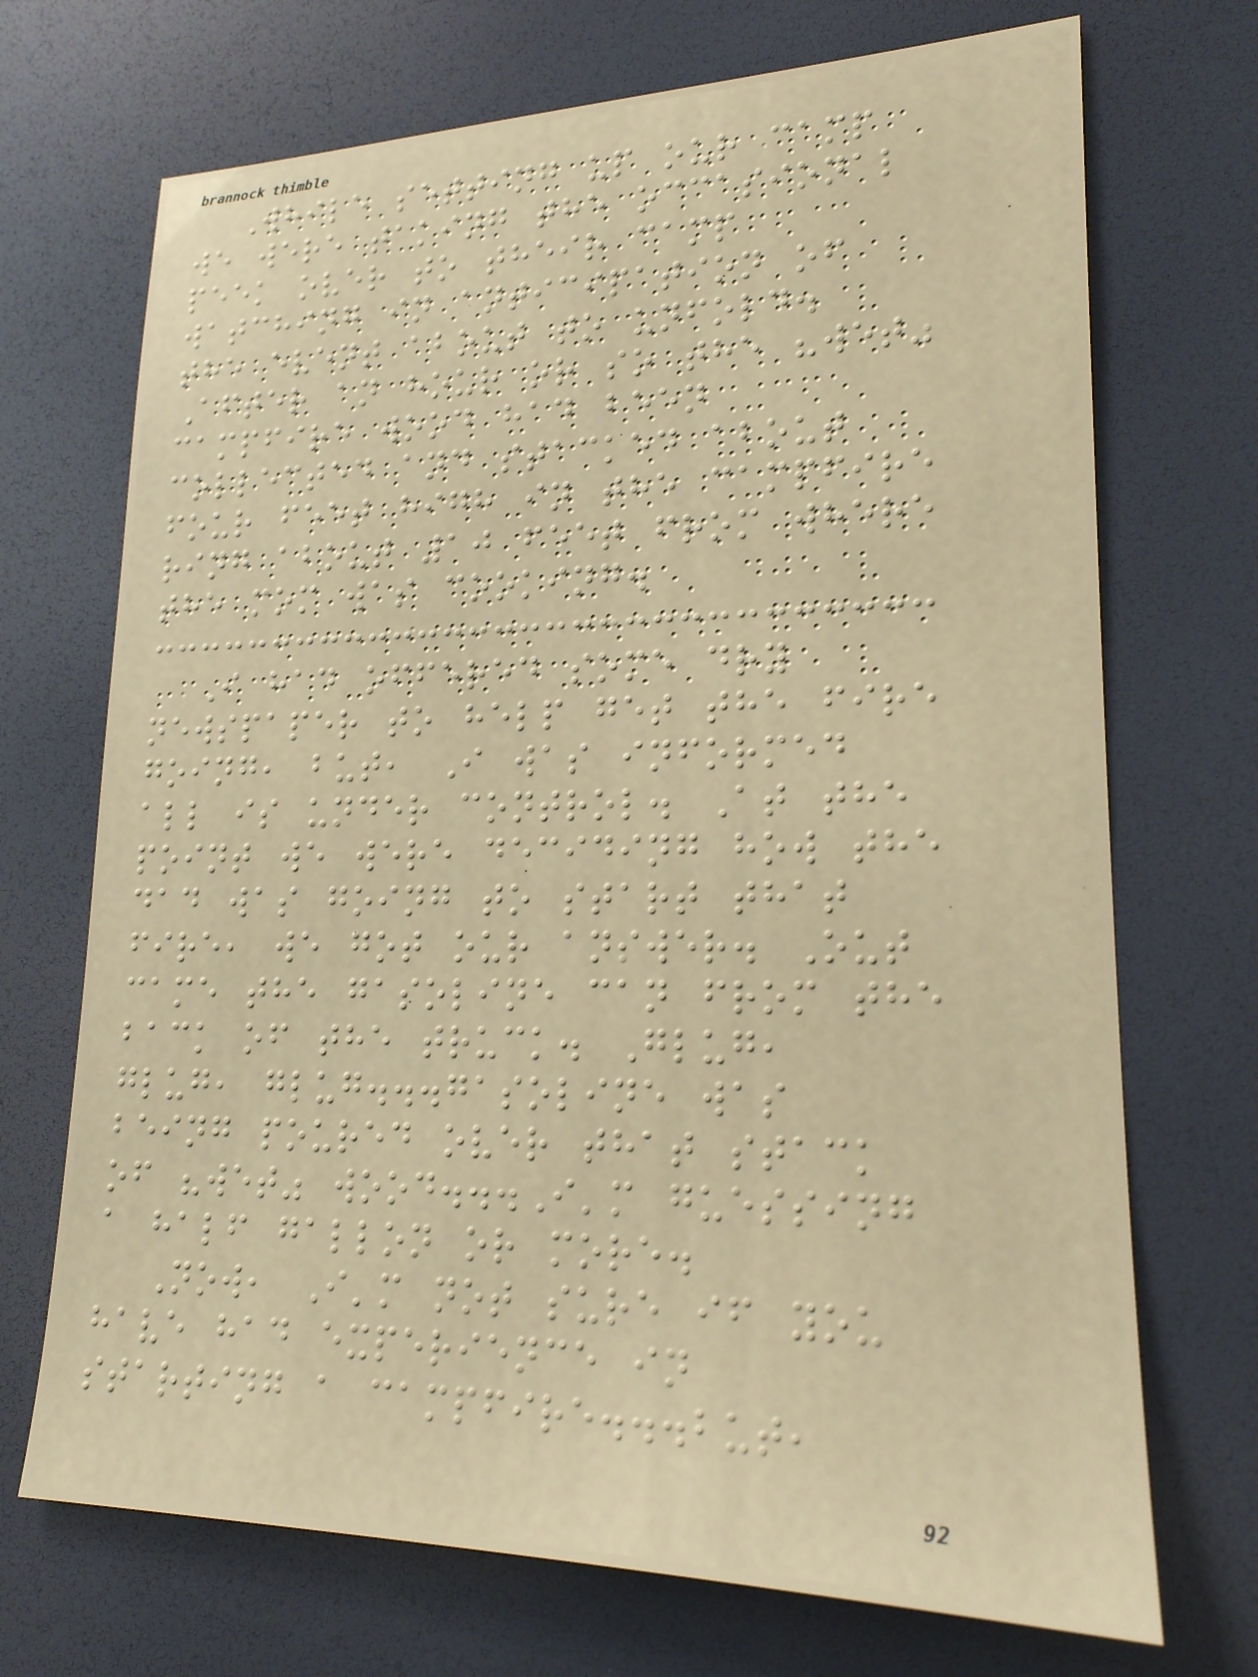While setting up our camp
we were taking the occasional
peek over to their camp
watching in anticipation of
the event about to unfold.
After an hour or so the "wet"
campfire wood had been
collected and stacked about
four feet high in the campfire
ring about 10 feet from where
the mom was cooking.
I had offered some dry
newspaper to help get the fire
going, but, I was informed
all is under control. At the
point we were deciding how the
dad was going to start that
fire, we got our answer. Out
came the gasoline can from the
back of the truck. Glug,
glug, glug...gasoline was
being poured over that stack
of "wet" wood...I'm guessing
a half gallon or more.
Now, I'm not sure if you
have had experience in
starting a campfire...but,
